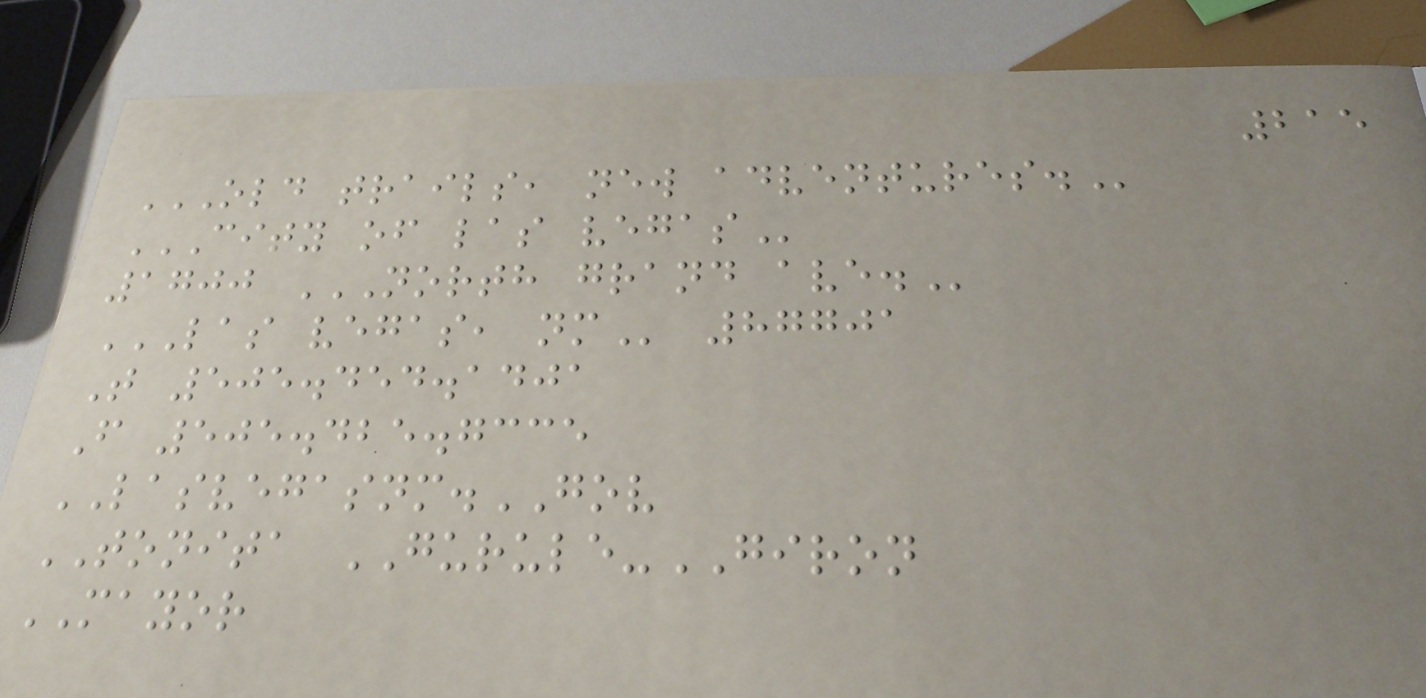215
OLD TRAILS, NEW ADVENTURES.
CITY OF LAS VEGAS
1700 NORTH GRAND AVE.
LAS VEGAS, NM 87701
T 505.454.1401
F 505.425.7335
LASVEGASNM.GOV
TONITA GURULE-GIRON
MAYOR
